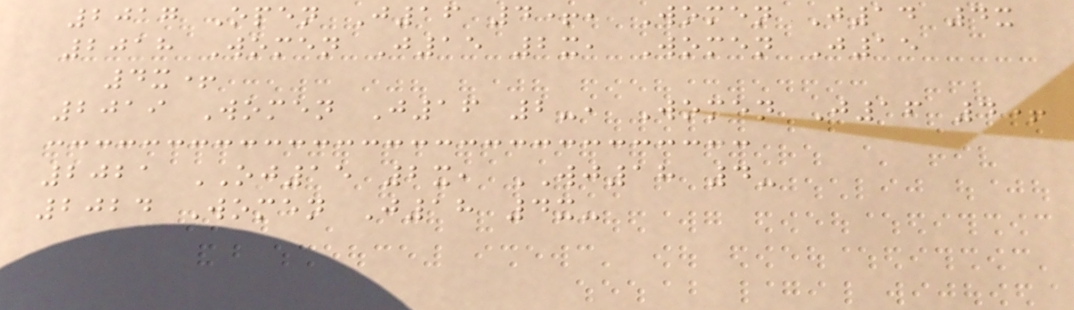2017 Open J16 4+, Women J14 4x
2018 Women J15 2x, Women J15
4x+
2019 Women J16 2-, Women J16 4+
2021 OJ15 2x, WJ18 4-
2024 Women J18 4x-
